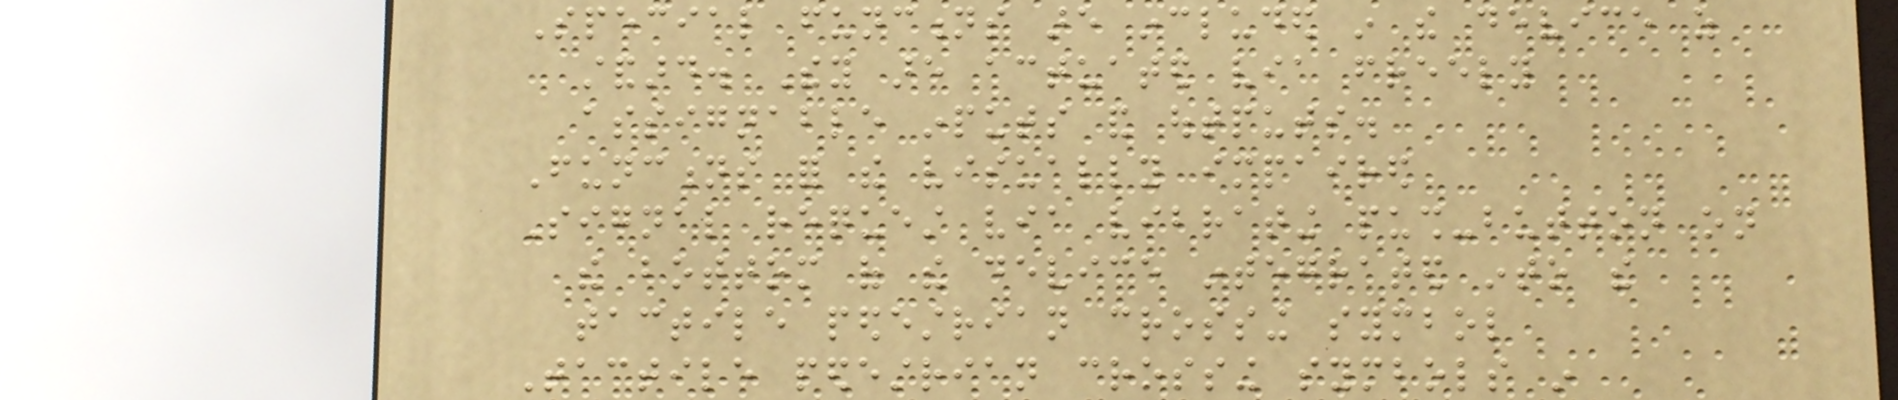Special functions are included in the device as
standard. They are actuated via freely
assignable inputs and outputs.
Functions for the visually impaired
Signal request via vibrating push-button on
the bottom of the device integrated into the
tactile pedestrian crossing symbol
Tactile pedestrian crossing symbols in
